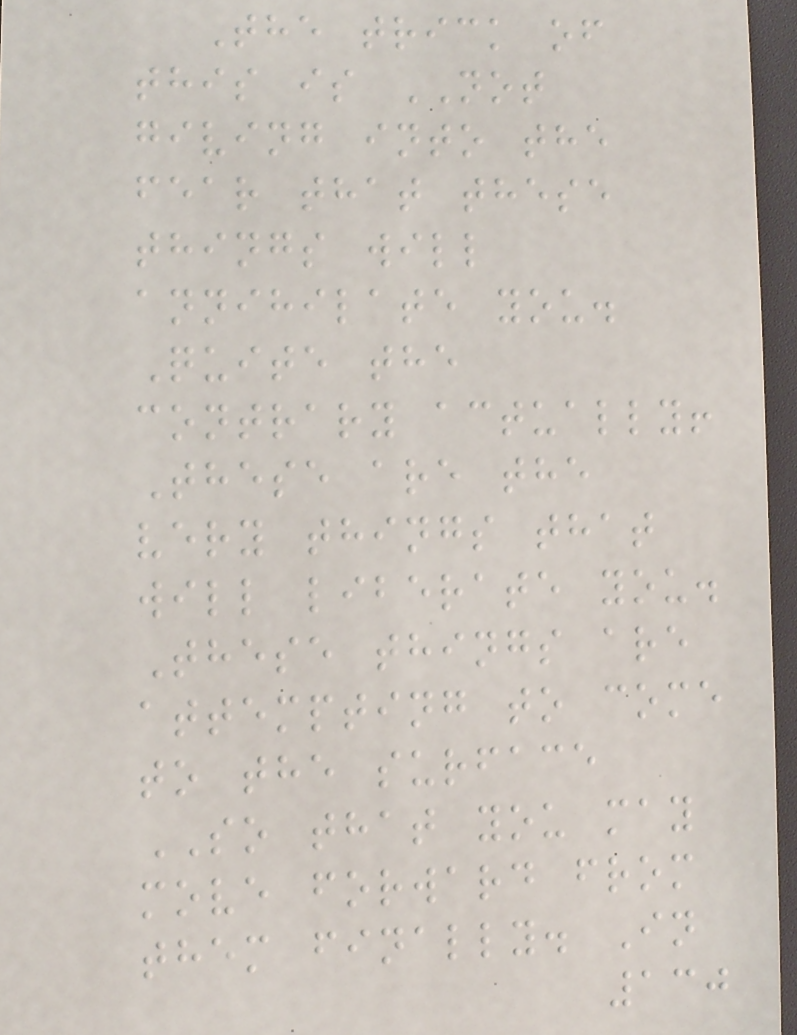The trick of
this is NOT
giving into the
fear that these
things will
annihilate you.
Quite the
contrary actually!
These are the
very things that
will liberate you.
These things are
attempting to come
to the surface
SO that you may
move forward from
them finally. In
130
